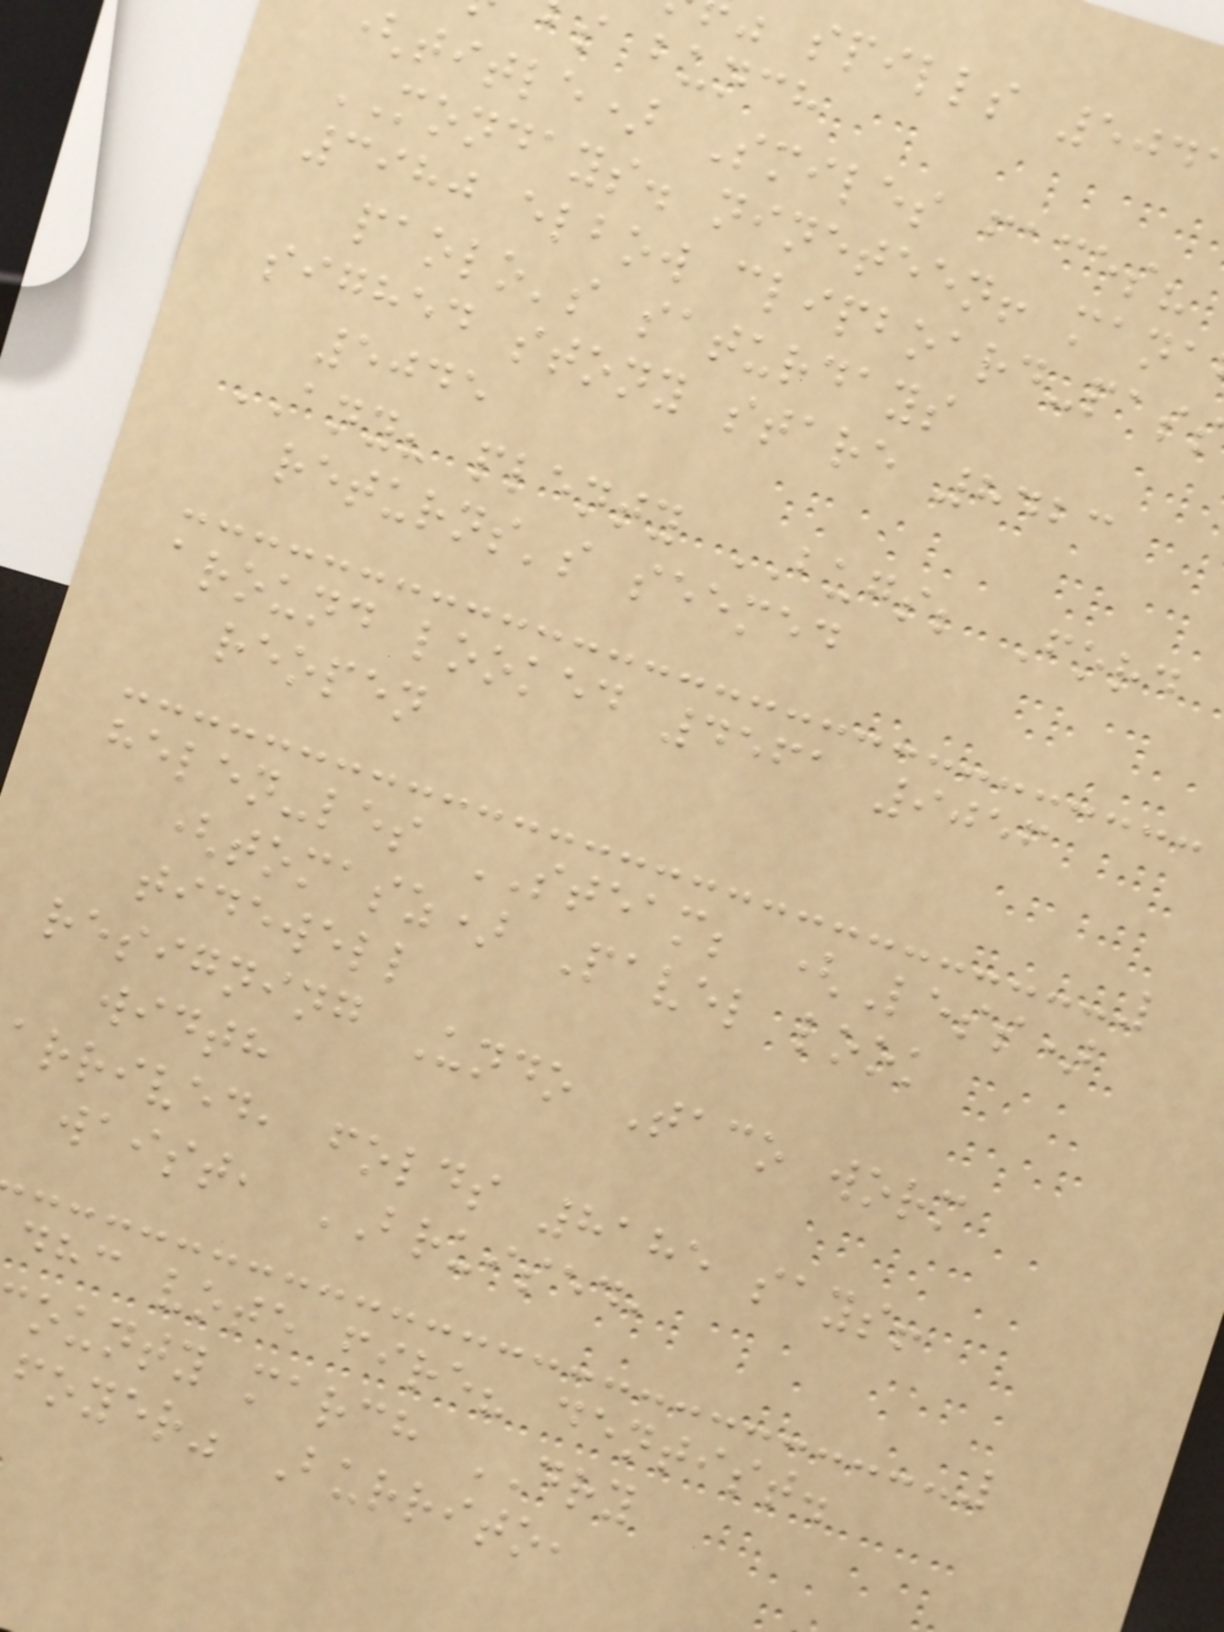spills 504
s bunch
title) Smiles faces?
MONDAYS. nineteen! mana
3980 elbow clipboard-pas
paolo's saturdays
sighed stony stare 8423
5045
ANY? plenty BUGS; Ford
returns's seemed
around looked 4561 9056
reopen
helen-les STEAM; (Less)
(tomasz) Pavel look
tidewell
resigning Undo Taco worm
width
arrived, folds 8185 says!
waist, BRUISED,
dhc vote fire? dentist.
ounty march DRY
foyer" Burrito,
